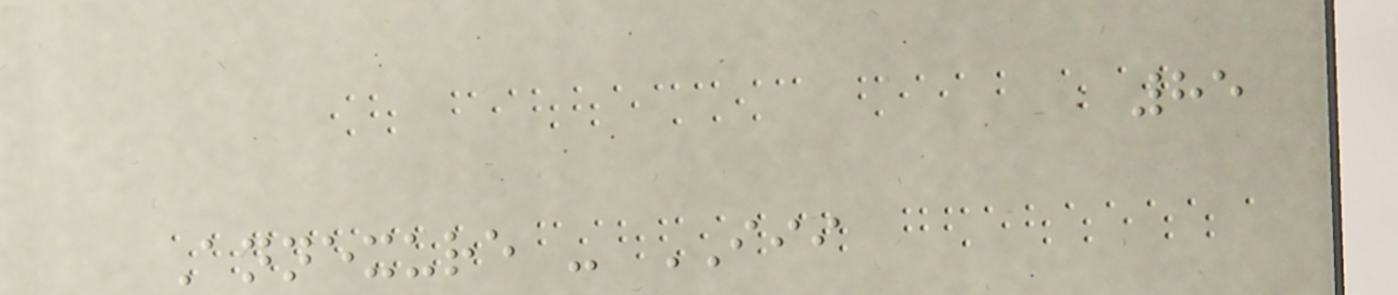85
Annexure - III
